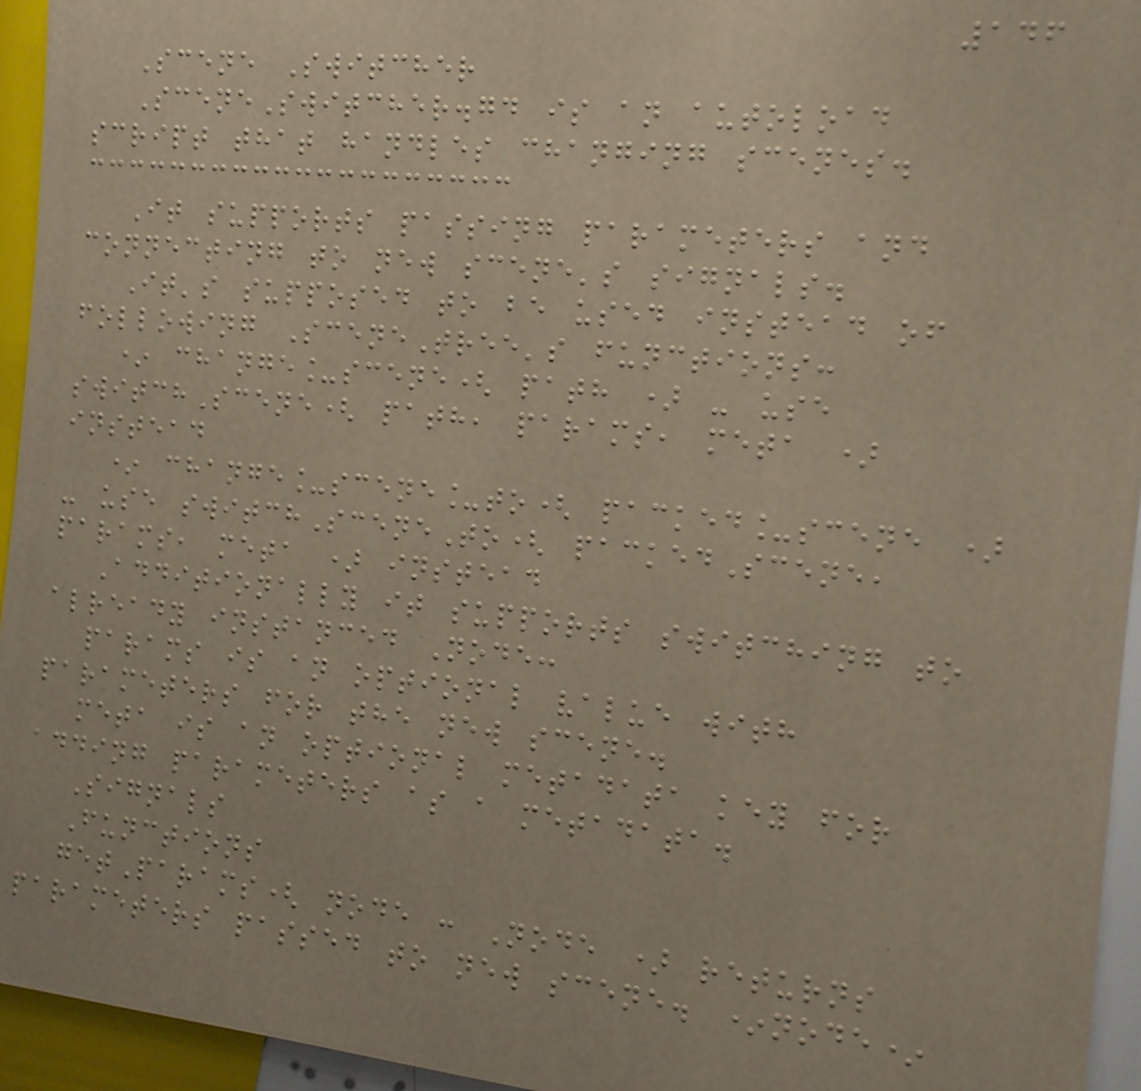146
Scene Switcher
SceneSwitcher.gd is an autoload
script that handles changing scenes.
It supports passing parameters and
connecting to new scene's signals.
It's supposed to be used instead of
following SceneTree's functions:
* change_scene( path ) - use
switchScene( path, params, meta )
instead
* change_scene_to( packed_scene )
- use switchSceneTo( packedScene,
params, meta ) instead
Additionally it supports switching to
already instanced Node:
params is an optional value with
parameters for the new scene.
meta is an optional metadata key for
adding parameters as a metadata.
Signals
Functions
getParams( node : Node ) returns
parameters passed to new scene. *node*
